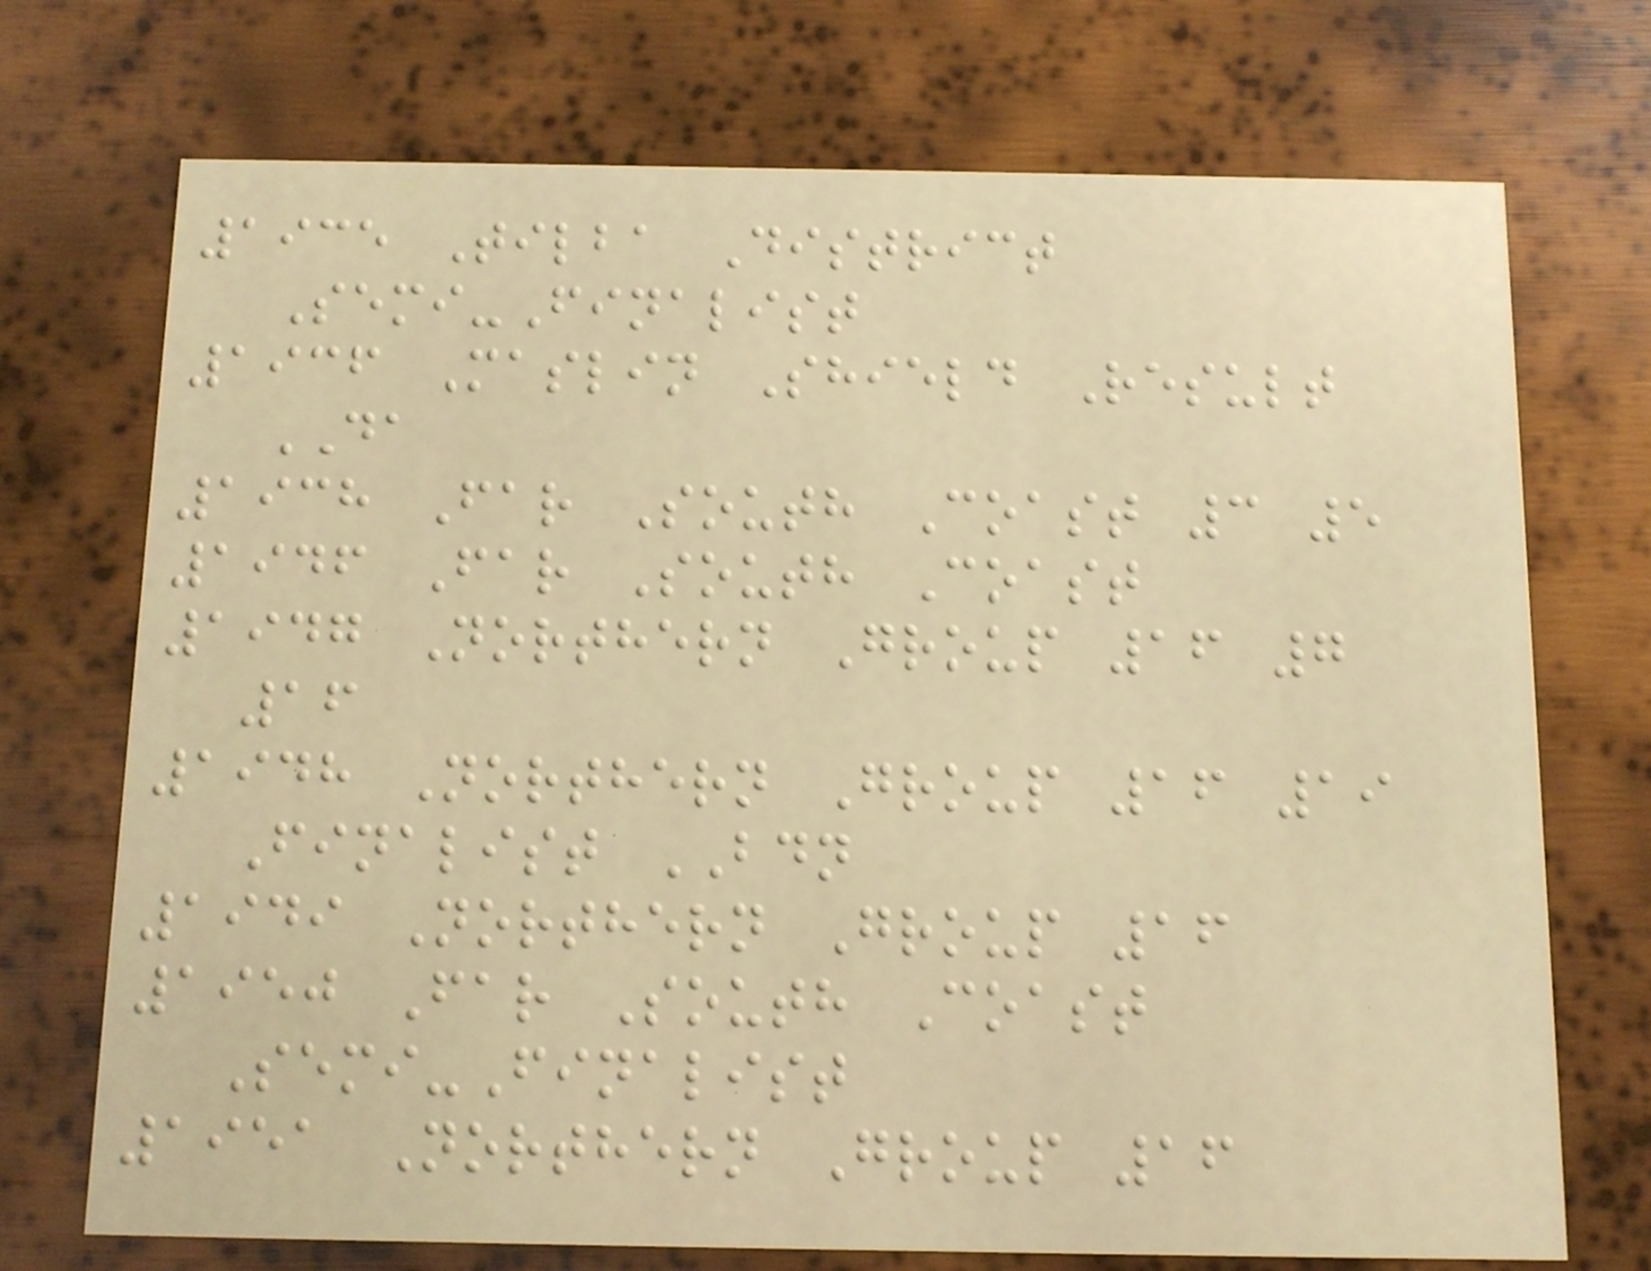1935 Tilba District
Semi-Finalist
1936 Maslin Shield Result
DA
1938 Far South Coast 3 5
1946 Far South Coast
1947 Northern Group 16 7
16
1948 Northern Group 16 19
Finalist BDN
1949 Northern Group 16
1950 Far South Coast
Semi-Finalist
1951 Northern Group 16
